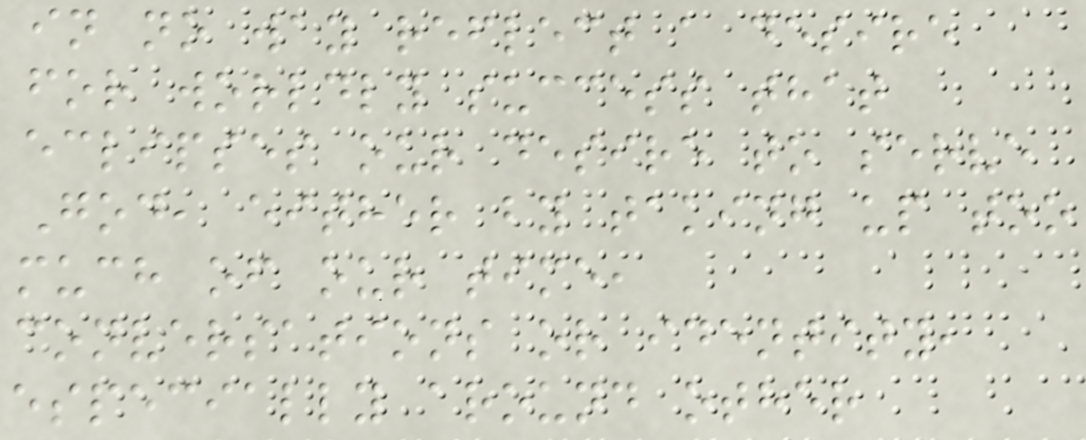in no way reflect a desire
for worldly success that
eclipses our desire to serve
God, either by taking up too
much of our time,
conversations or identity,
especially around other
